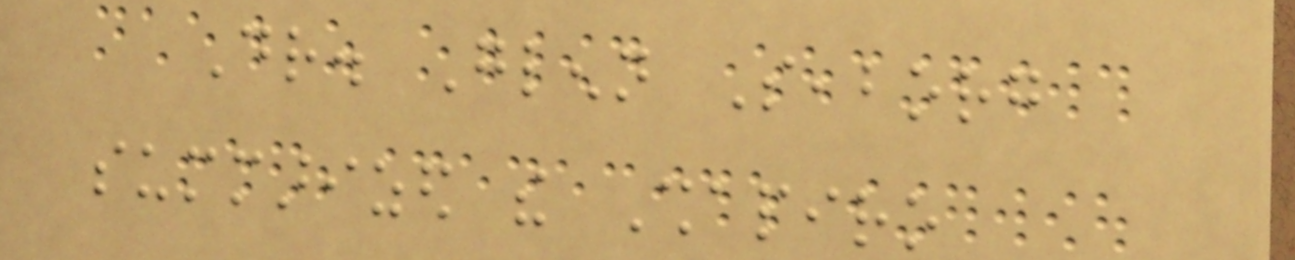Dr. Glenn Seaborg
summarized the Shapiro
